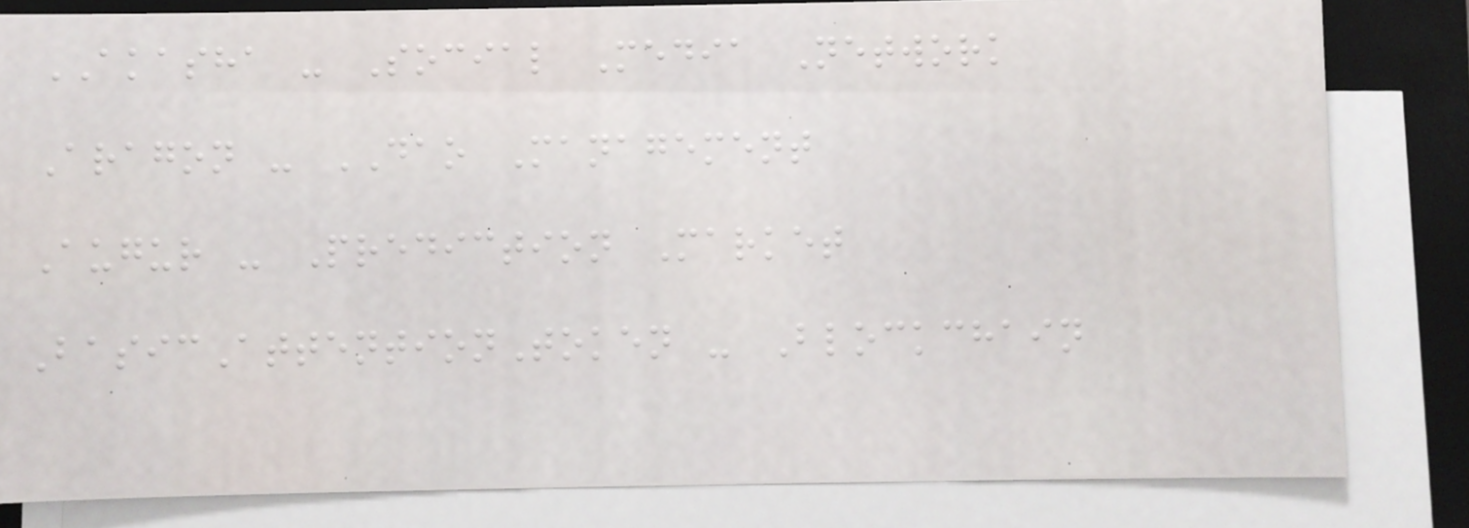AKASHA - Social Media Network
Aragon - DAO Management
Augur - Prediction Market
BasicAttentionToken - Blockchain
